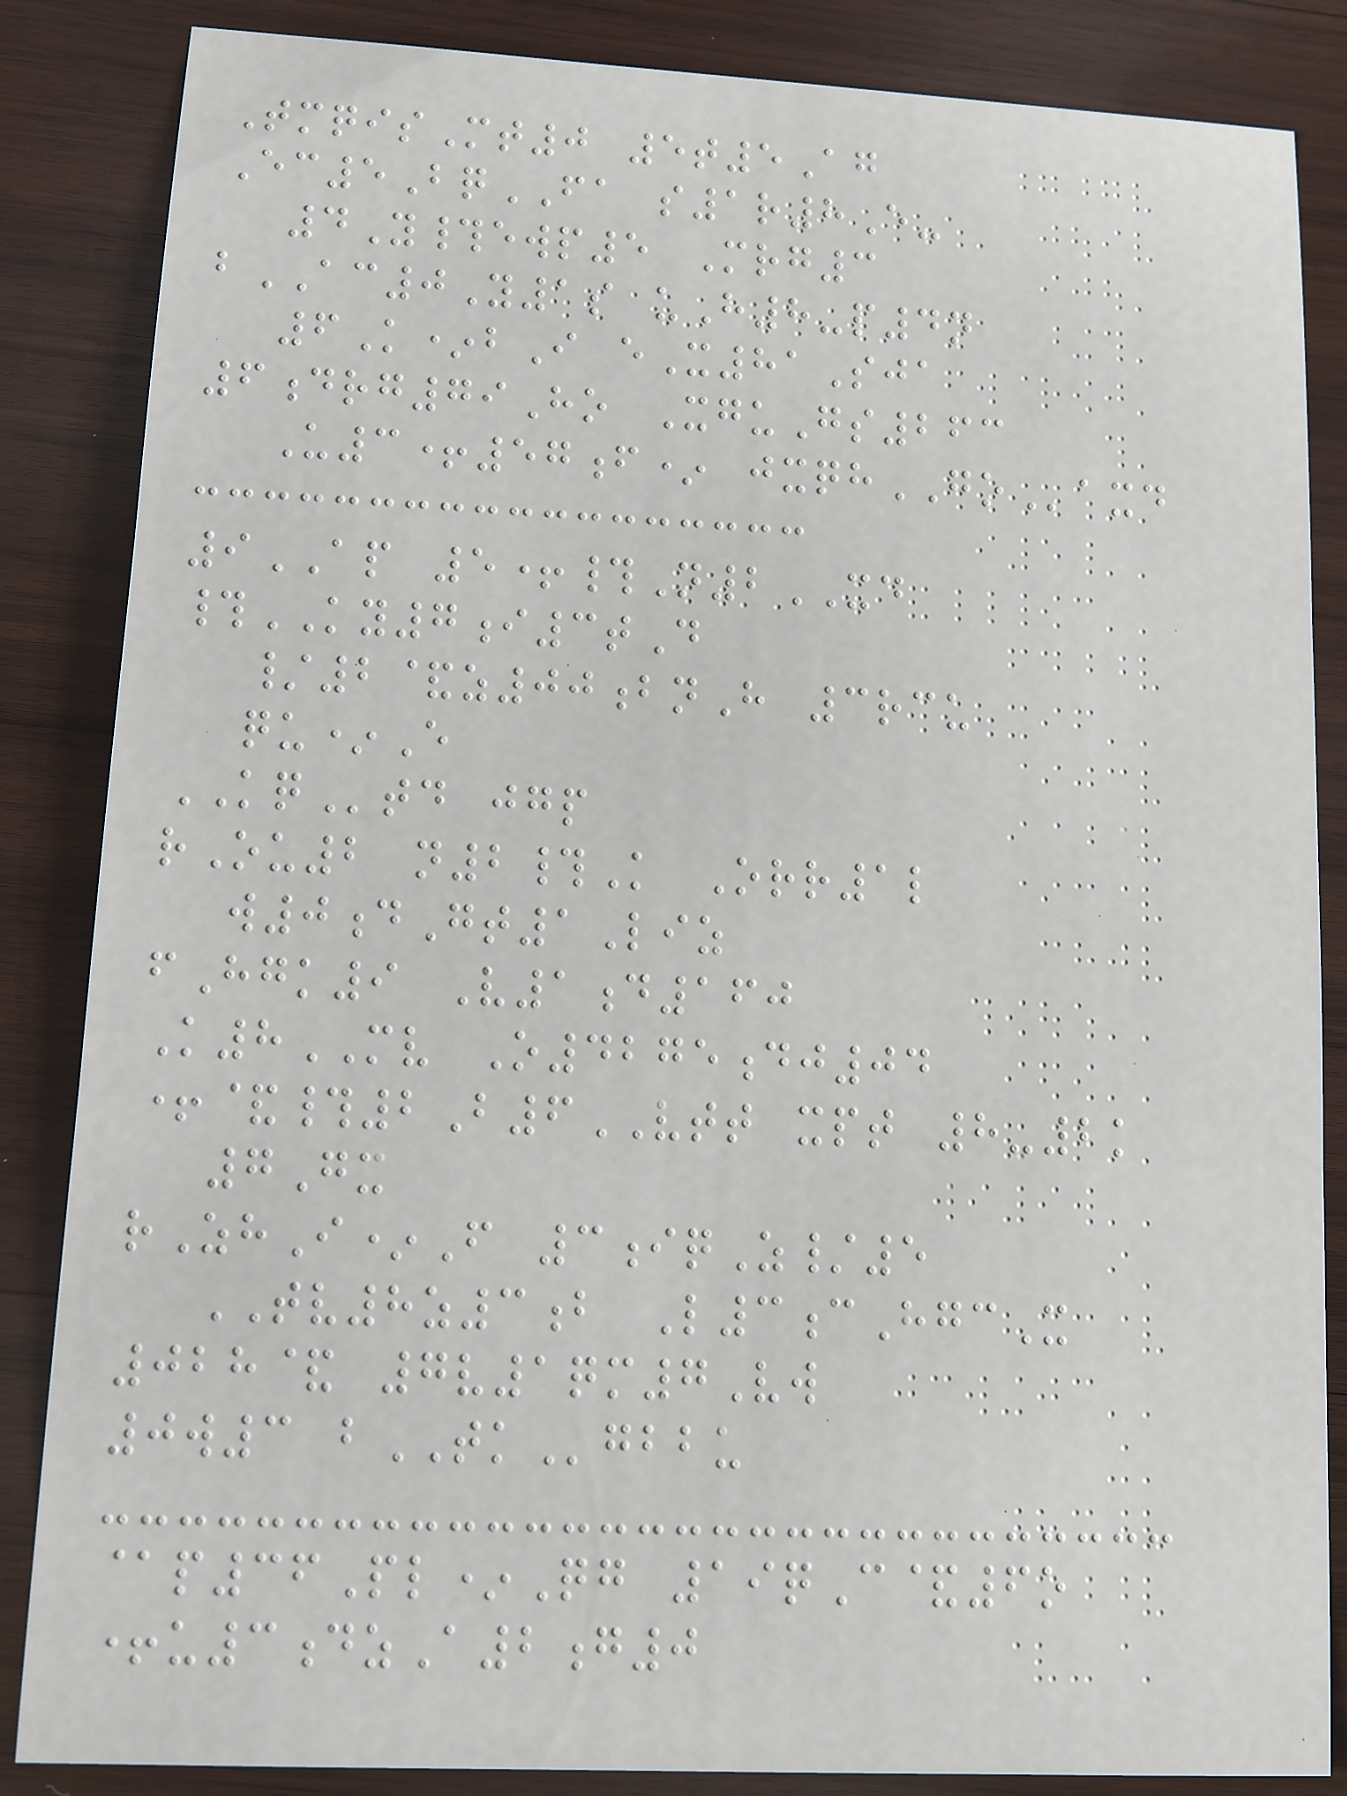TmqisMt0 5t5Ag
Ec5BqFA s1r8E-
4Y#ewp5 Mrg3
bAC0Y1s uH8-p4n
6K*bI eX81Sja
6drg79Ho XguGs263
U3+57f* jxqhGOaxd
9AP 5+#N2XD
#KY7i3tD
/2&z00bnH 3rcu
qu*E
KQtd jgp
rOu2 n2#K Orr1l
w0dGt1Liz
fHgk9 V1d160
K8MV O4275dj04
+&#2B6VTT xpt 8-2k
7Gx
rZhI*F 3iqZ/5
TV8z3b L3cHgcX
028& 7v1qm7Vw
0w3 bTKgbbu
@p36Pl*Qg 19qC&6o
+u3dzA2g0
